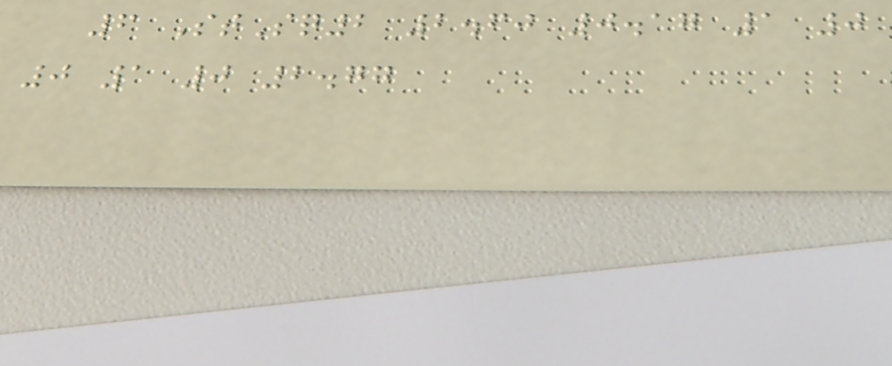6 StSq2 2.60 0.17 1 0
0 1 0 2.77
